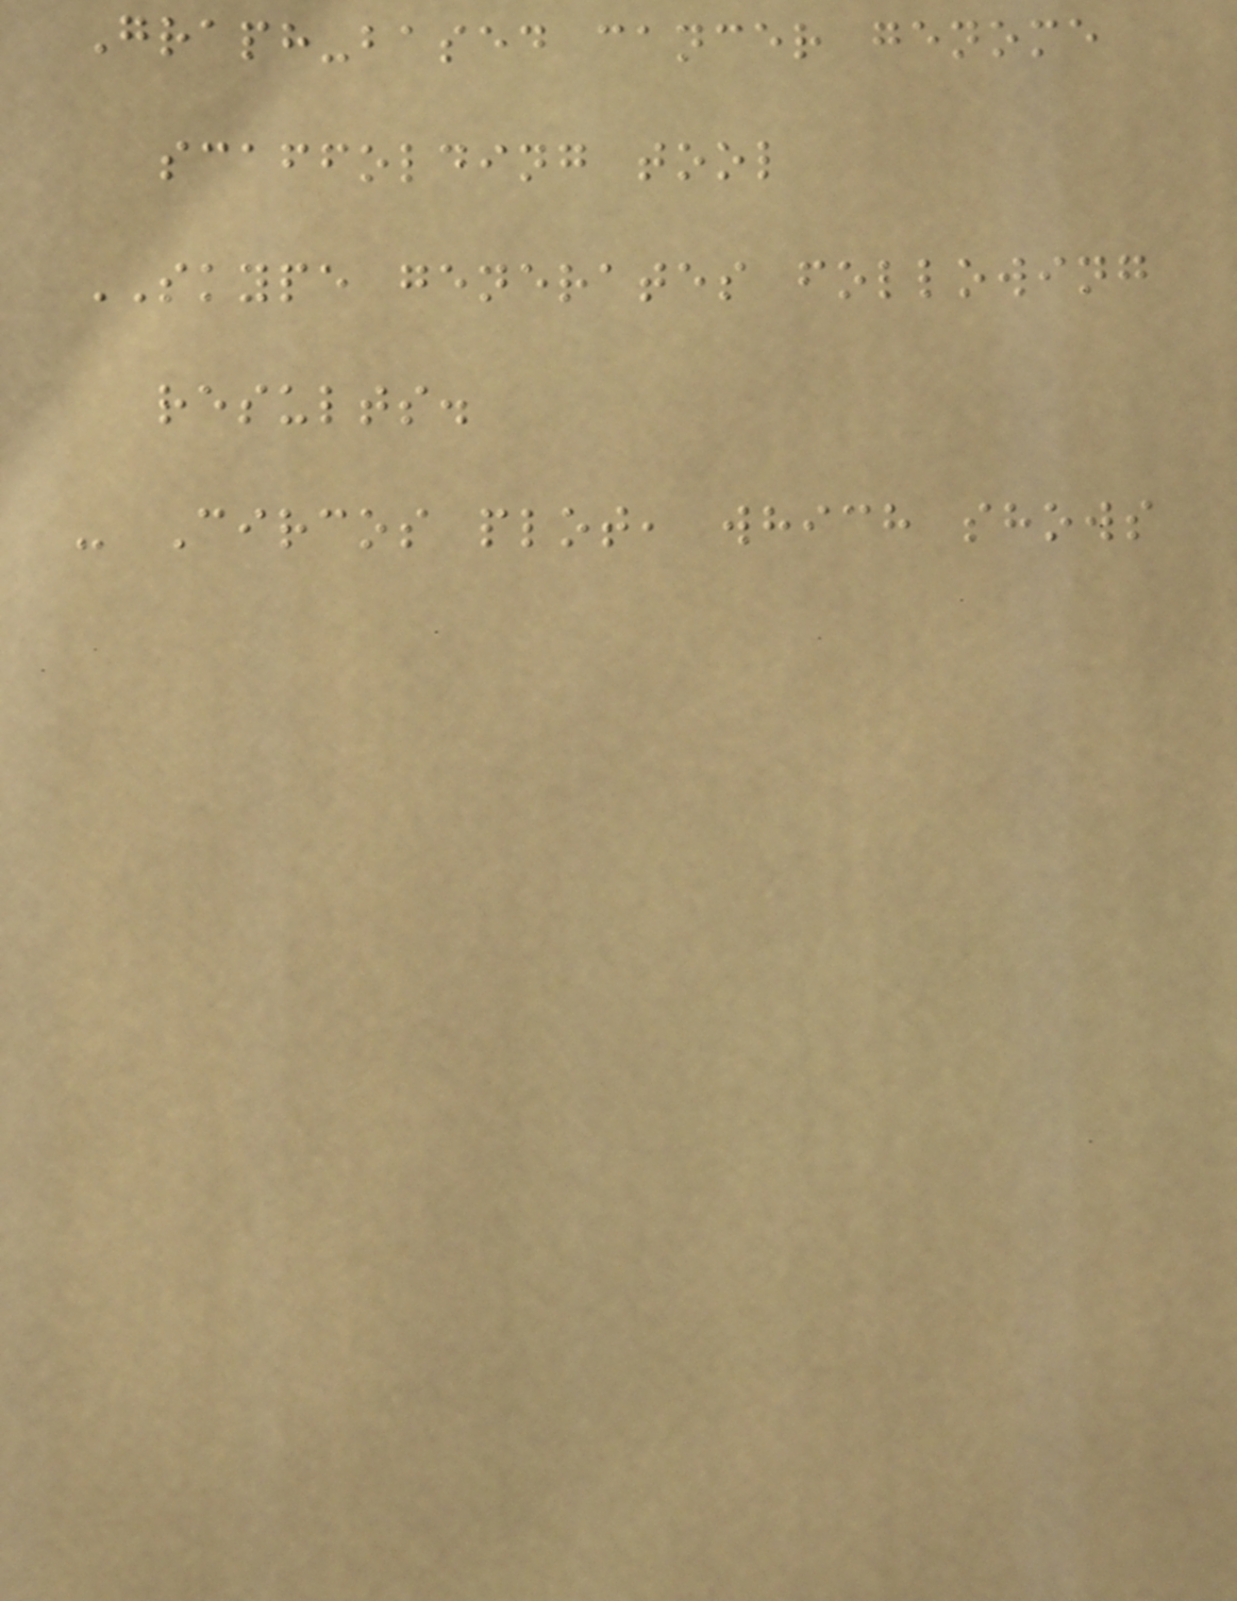Graph-based cancer genome
scaffolding tool
SKYPE generates following
results.
- Circos plot, which shows
